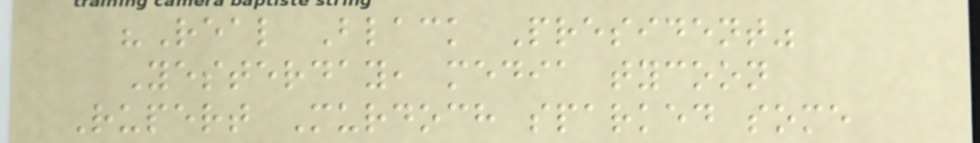"Real Black President"
Yesterday, media tycoon
Rupert Murdoch sparked some
